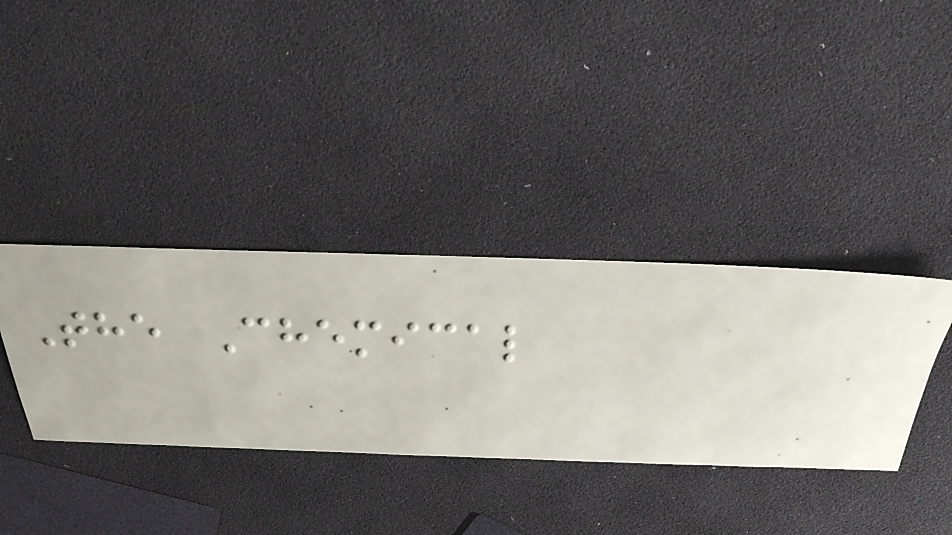The Chemical
